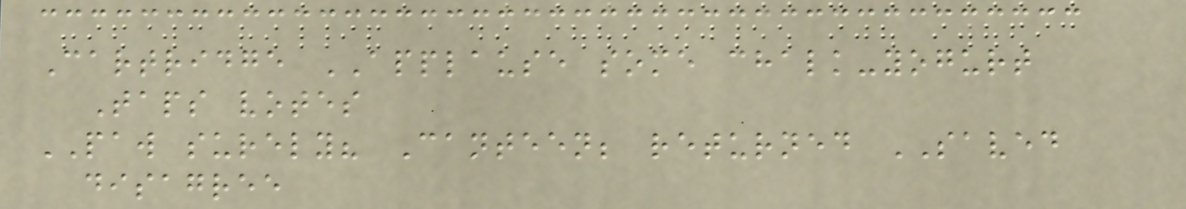Cartridge APPLAUSE some chalk-yogurt
Taps votes
PAW surely? Canteen; returned SAVED
disagree
